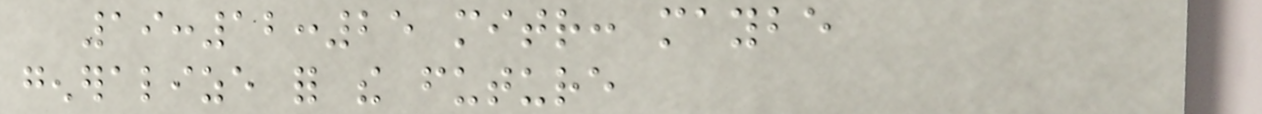19:12:25 mitr: maybe
generalize for the future
